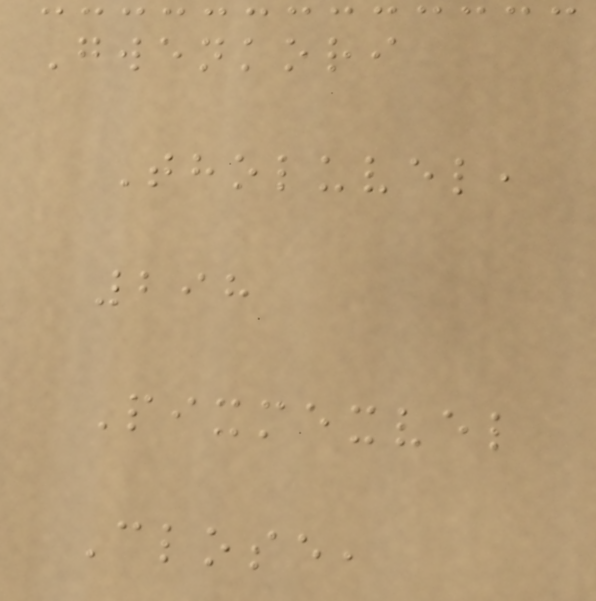Gwenkori
Tholuvel,
298
Pixmexvel
Close,
